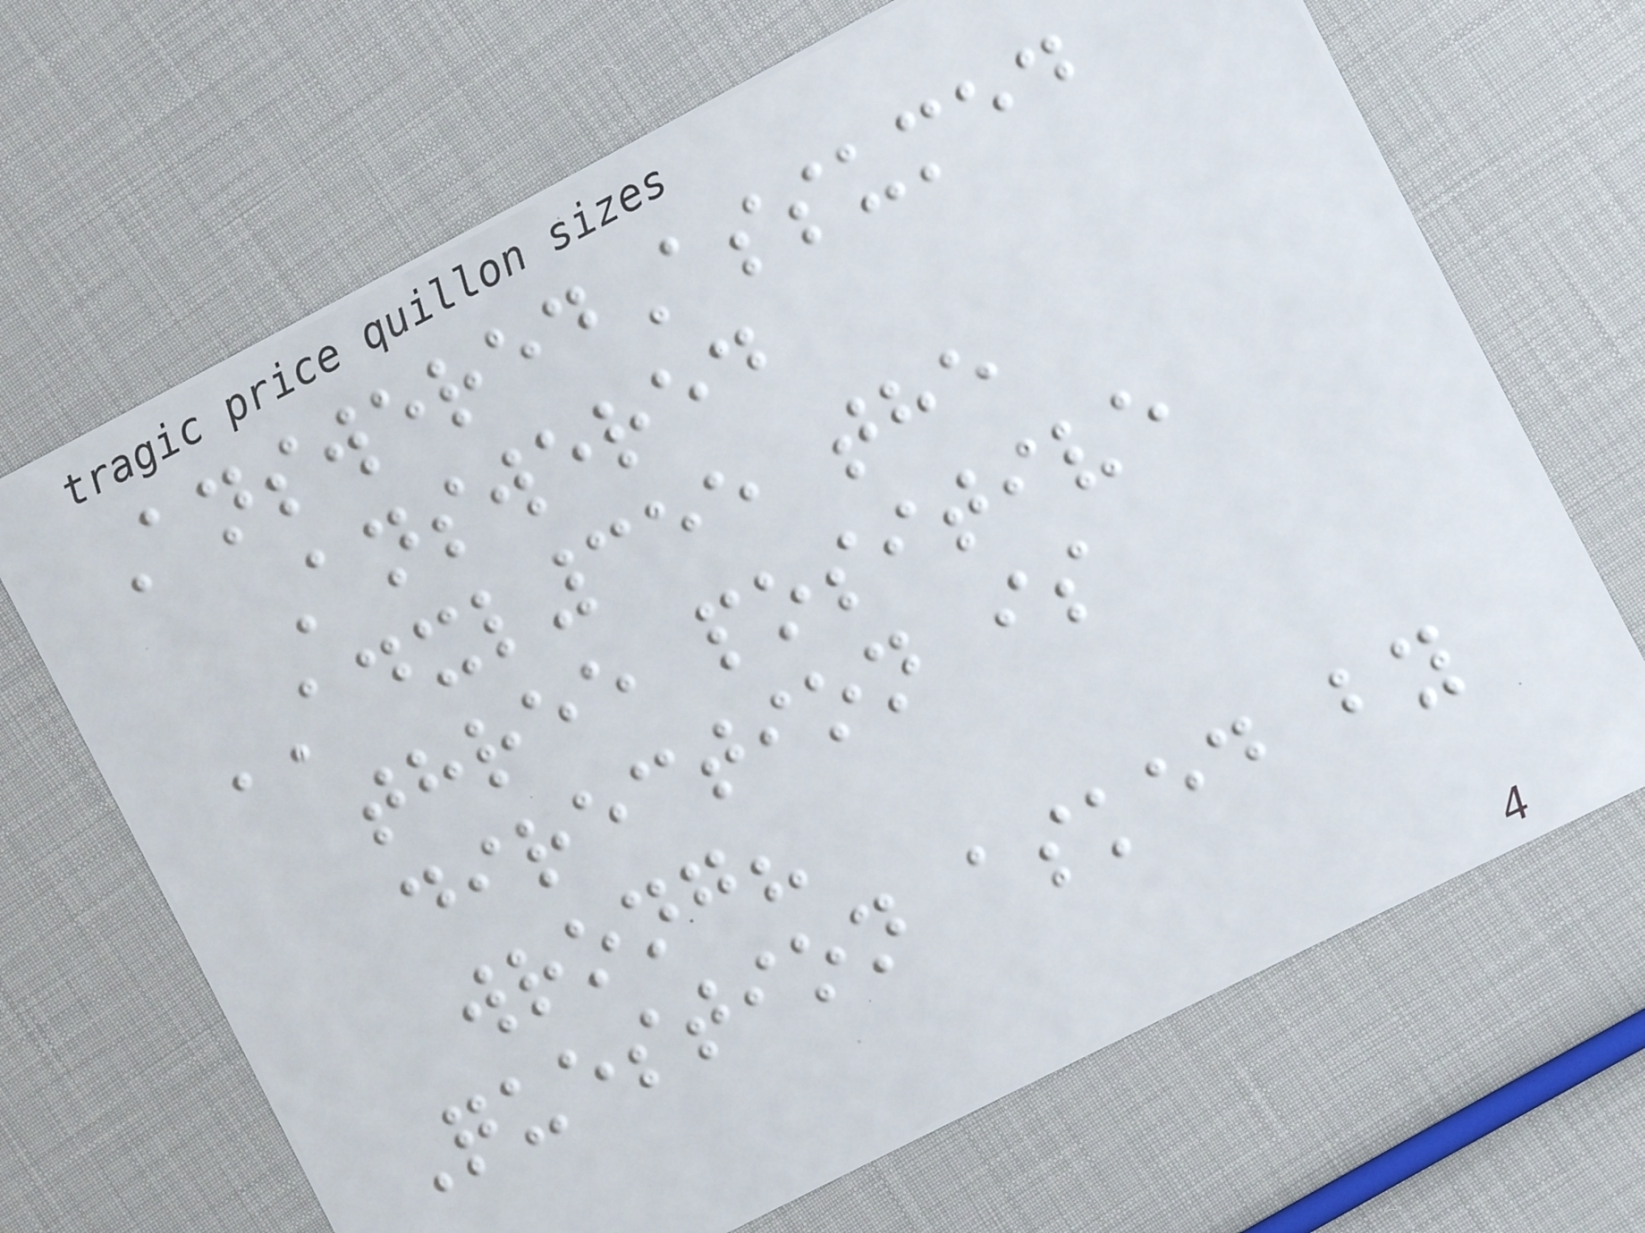AnsweredAssumed
Answered
ADXL355 the
three positive
direction is
wrong?
Question asked by
